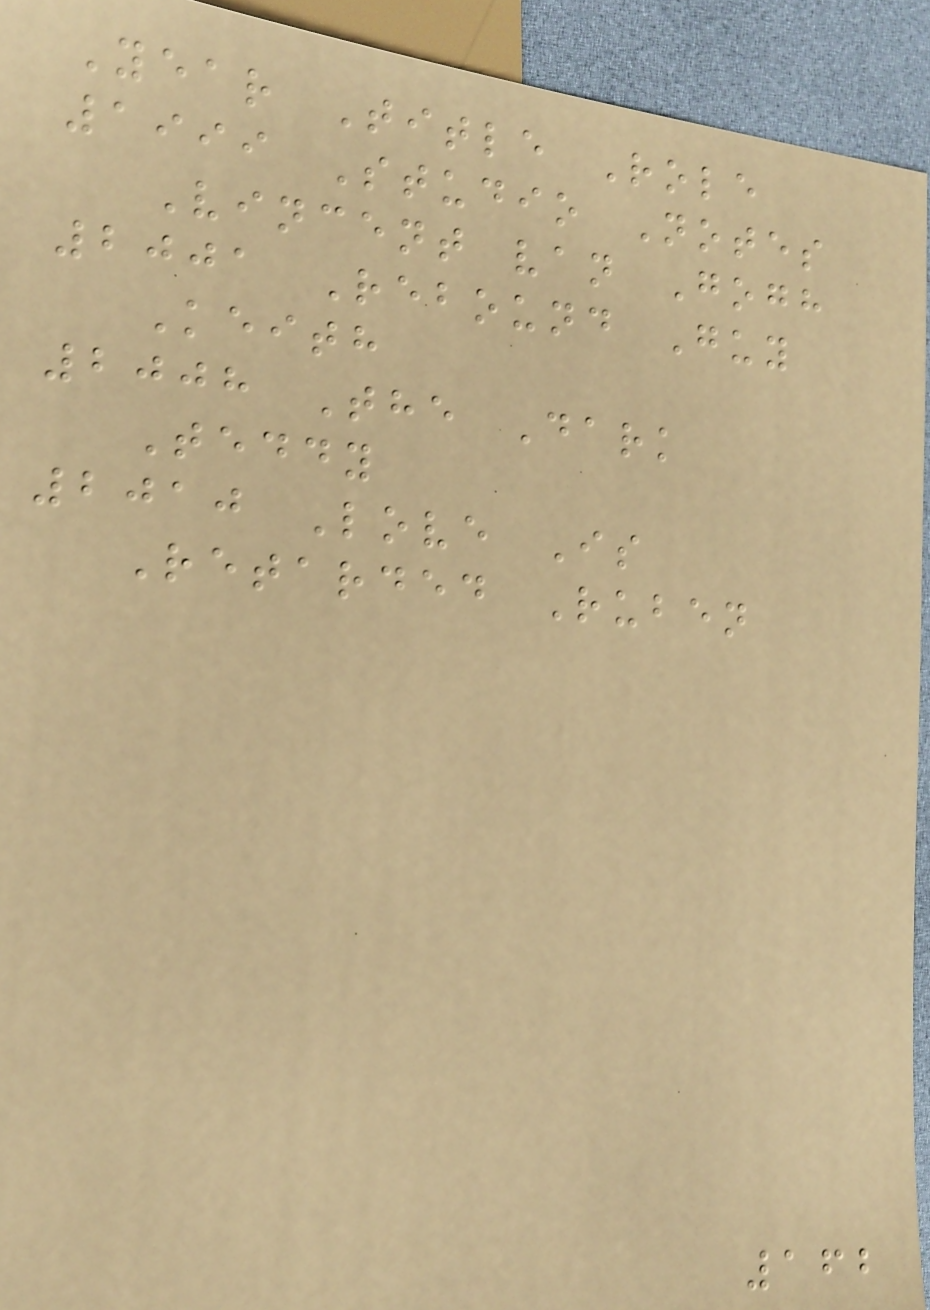Year Title Role
1999 Studio Notes
Vincent van Gogh
2001 Rebound Guy
Keith
2008 The Dark
Teddy
2010 Love Is
Retarded Ruben
162
